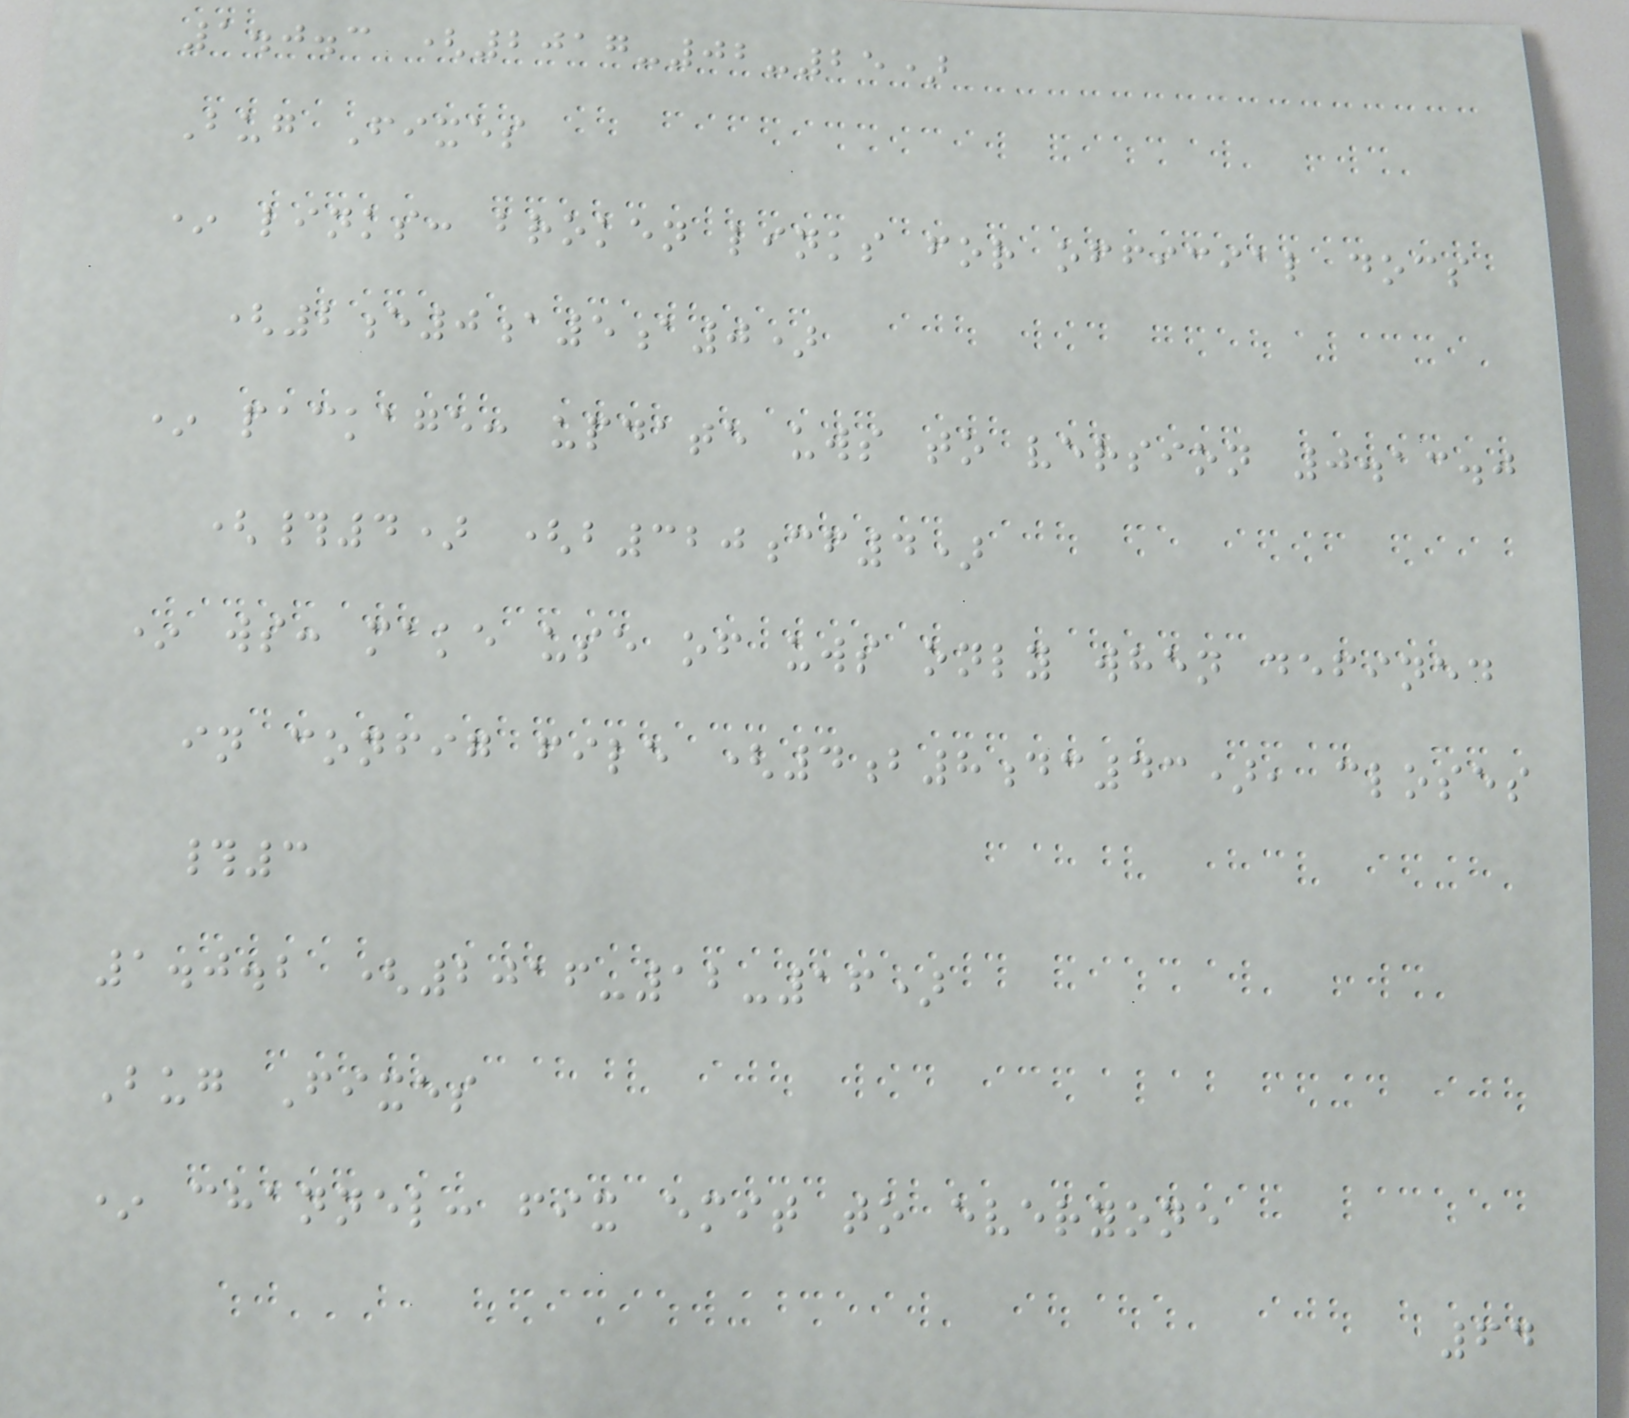1.0.3 (2017-02-25)
Bug Fixes
* links: broken links for official docs
(2e0a5a0)
* package: update uws to version 0.13.0
(#4) (b320cf4)
* ws: make use of uws only when defined
in config file (4b8dc43), closes
#3
1.0.2 (2016-12-16)
Bug Fixes
* channel: fix emit to everyone
64
